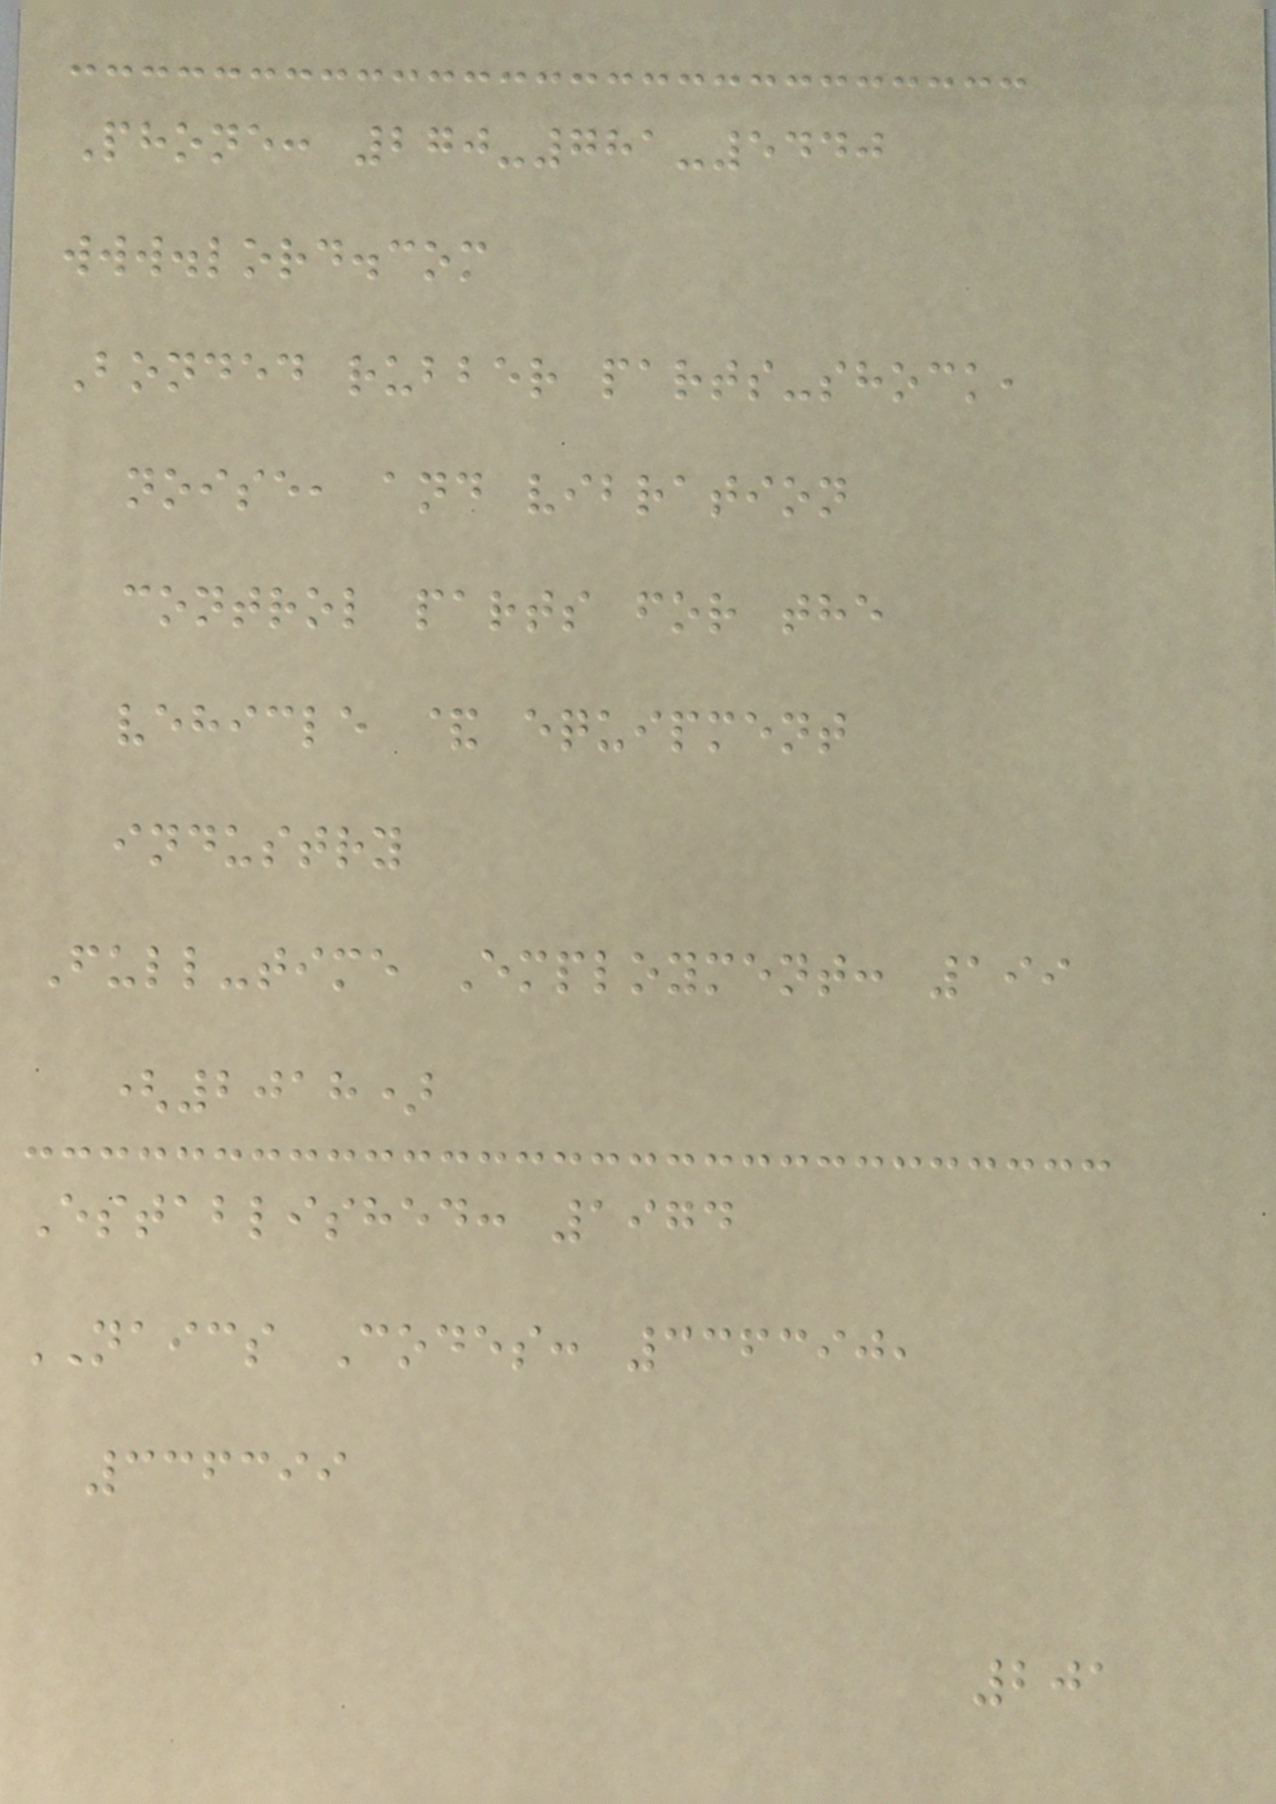Phone: 270-781-5440
www.lord.com
Bonded rubber parts-shock,
noise, and vibration
control parts for the
vehicle & equipment
industry
Full-time Employment: 199
(2018)
Established: 1974
NAICS Codes: 336390,
336399
201
